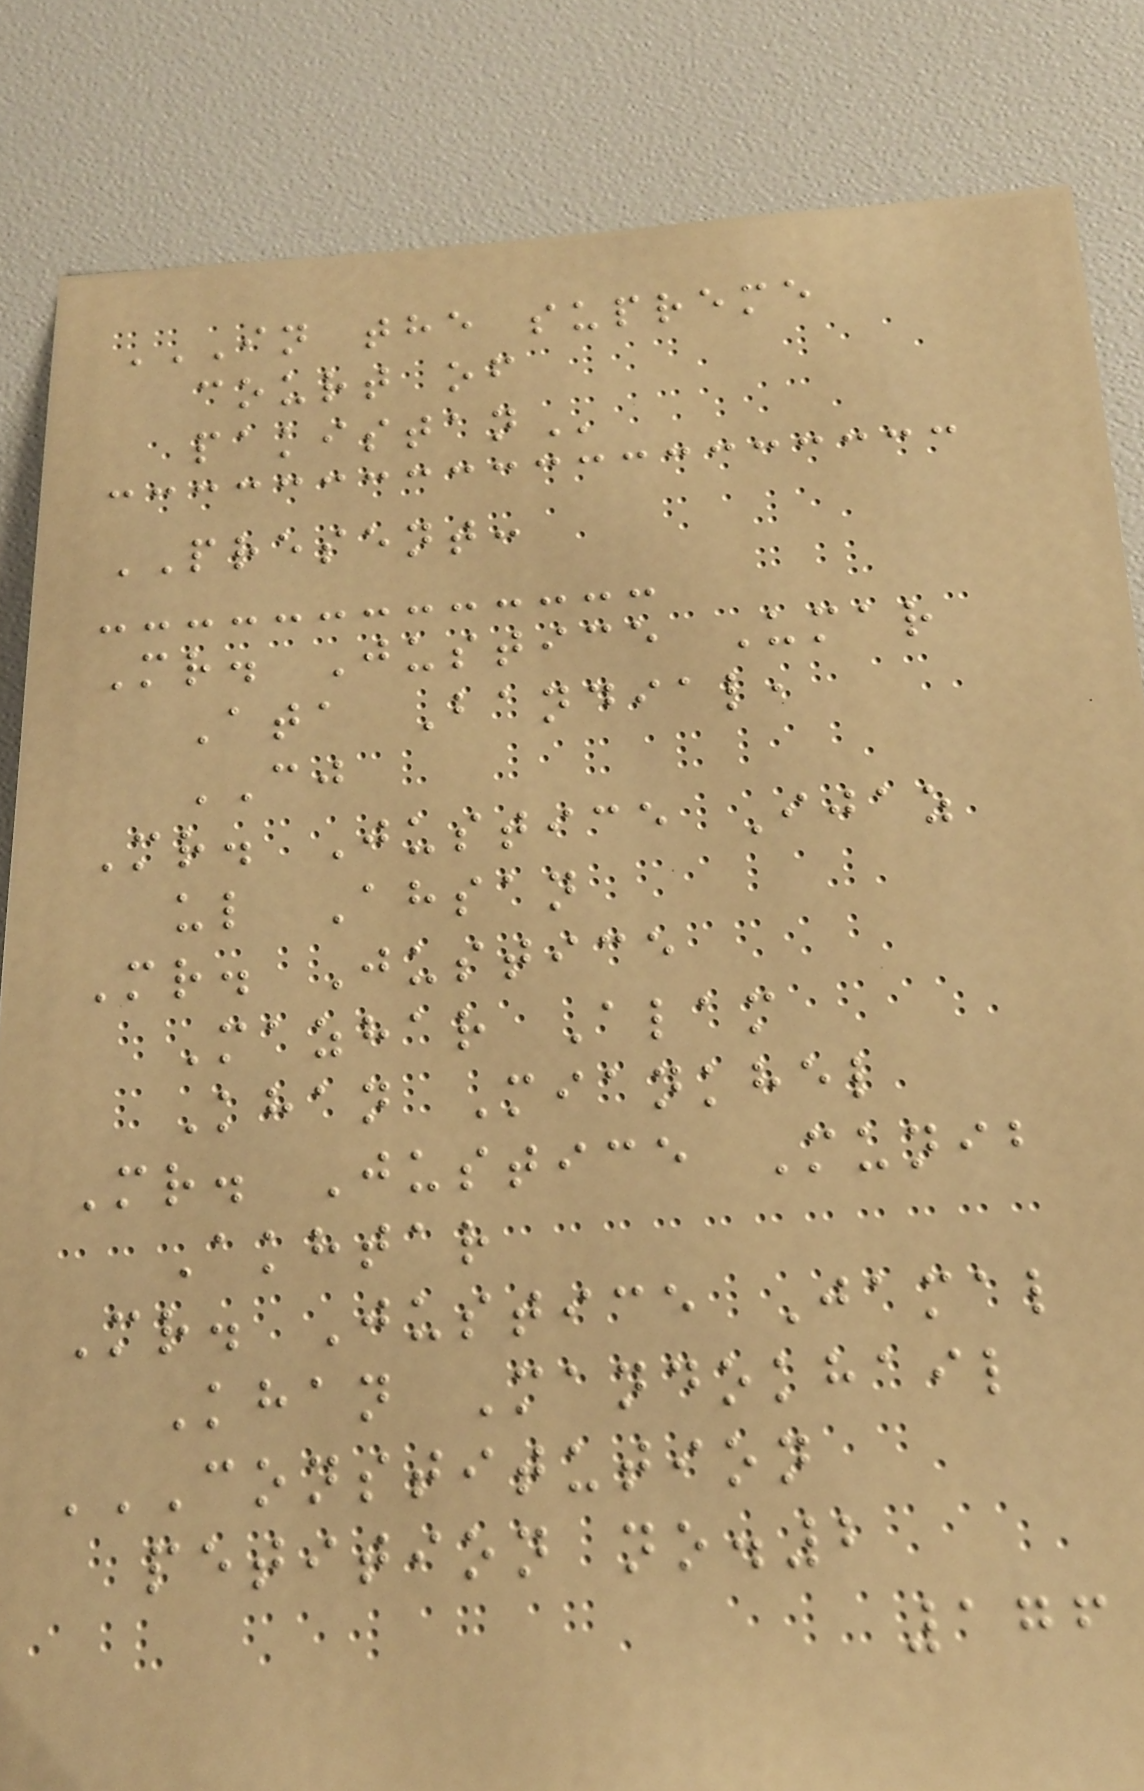IN THE SUPREME
COURT OF
PAKISTAN
PRESENT:
Mr. Justice Umar
Ata Bandial,
CJ
Mr. Justice Ijaz
ul Ahsan
Mr. Justice
Mazhar Alam
Khan Miankhel
Mr. Justice Munib
Akhtar
Mr. Justice Jamal
Khan Mandokhail
CONSTITUTION
PETITION NO.2
176
